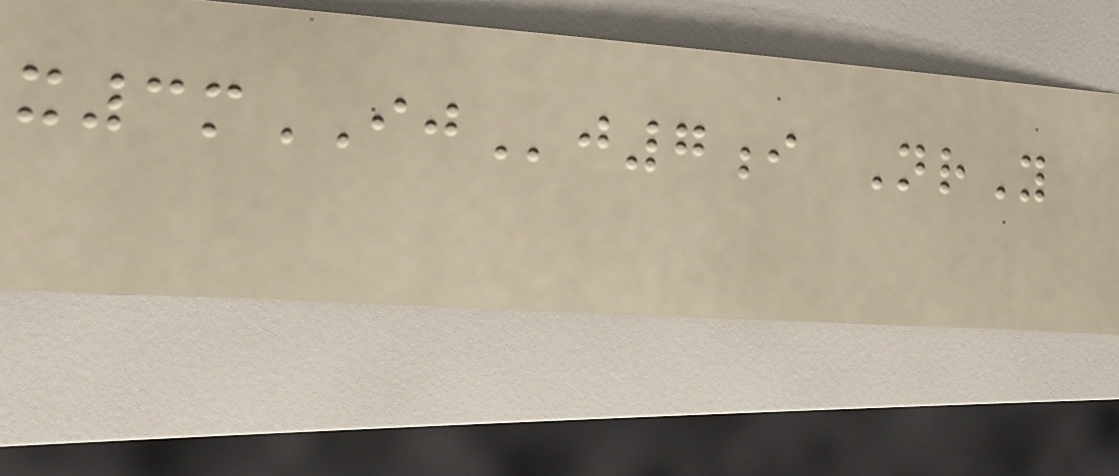x3mIJj7i NrY
